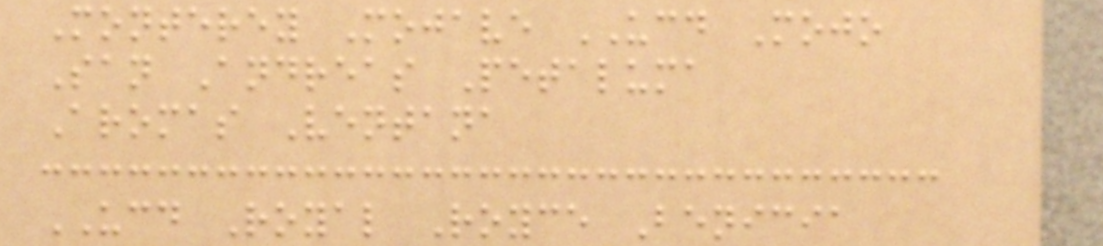Monterey Mojave UCD Mojo
San Andreas Petaluma
Aromas Ventana
UCD Royal Royce Benicia
